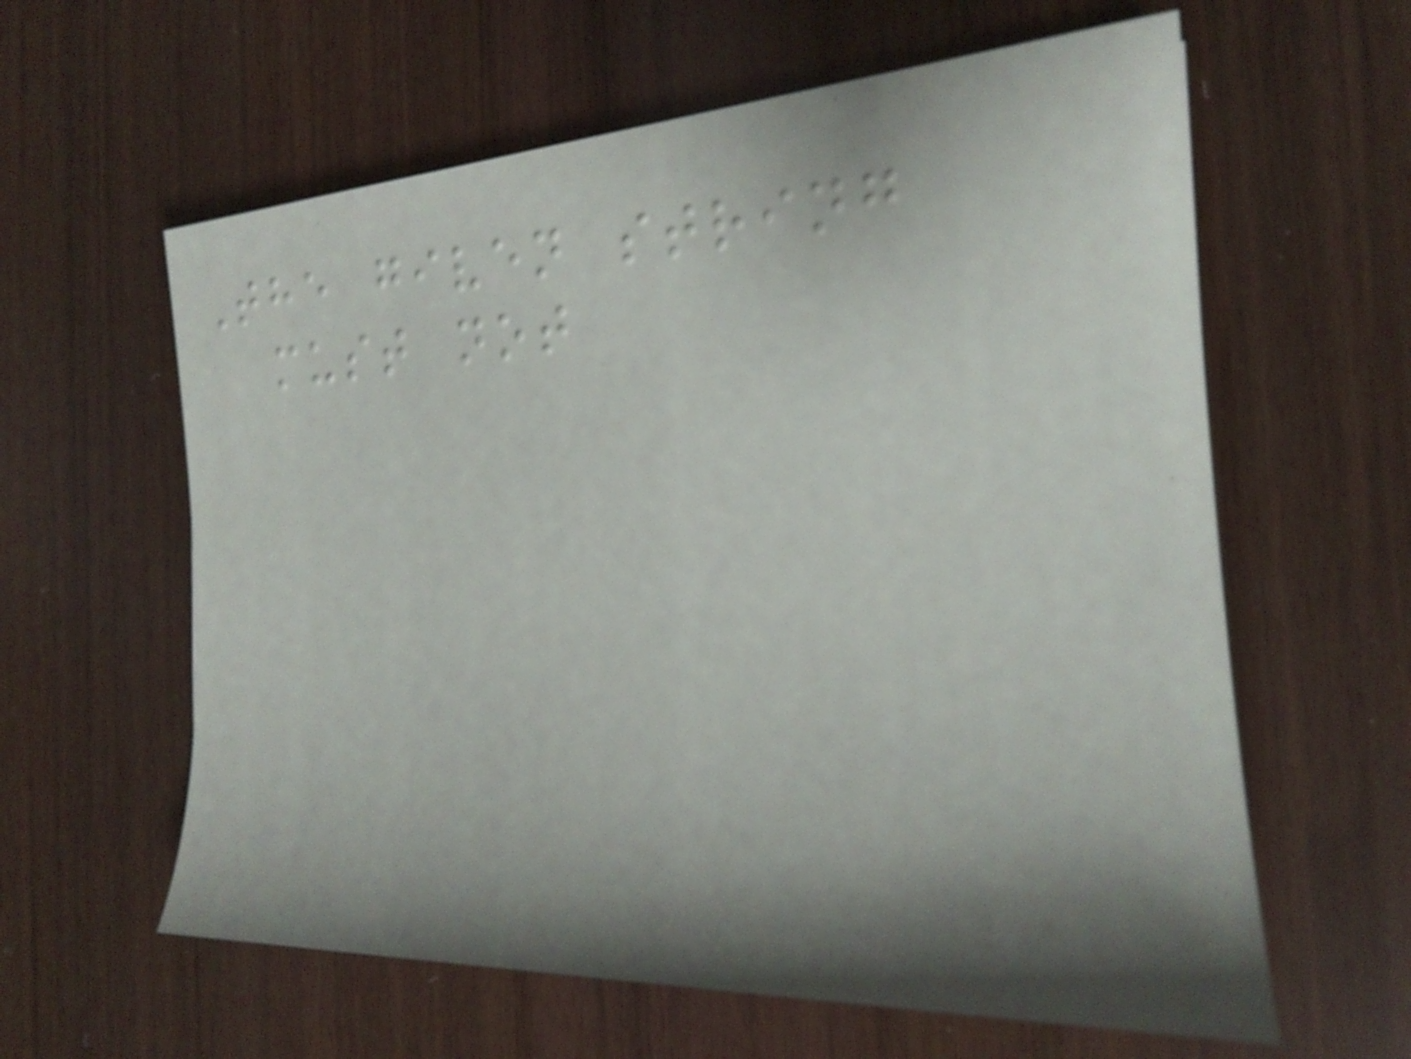The given string
must not
